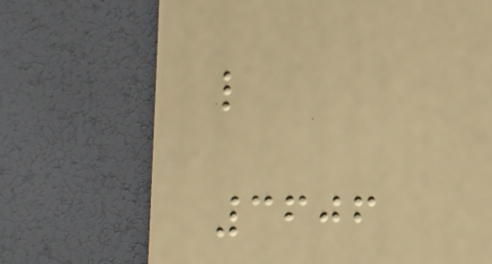l
3606
